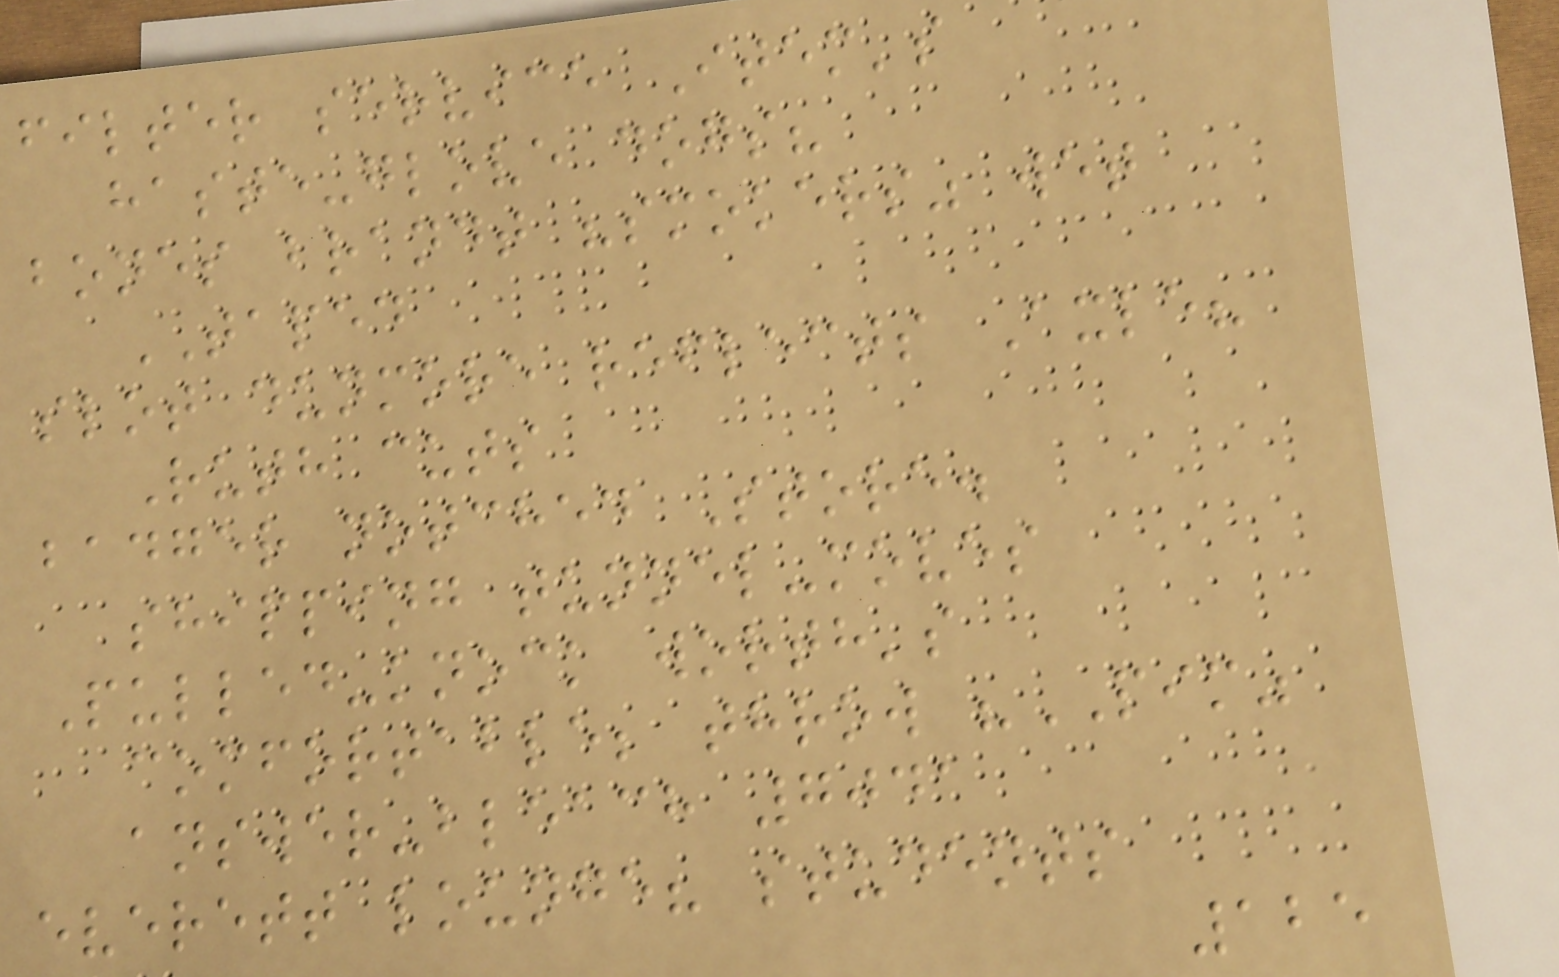filter service Item's
haste-glove dogs?
bones brandt "smokers" wet
TAPED
slot dunmore reflects Axle?
Ruth cuts
badger notched Store.
shipping tunnel-moves
Pulled-knock worth's
comfortable; throw "PIM"
answer-bleach 7041
everett lounge? students
125
